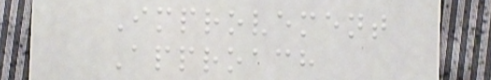Improvement
Approach
